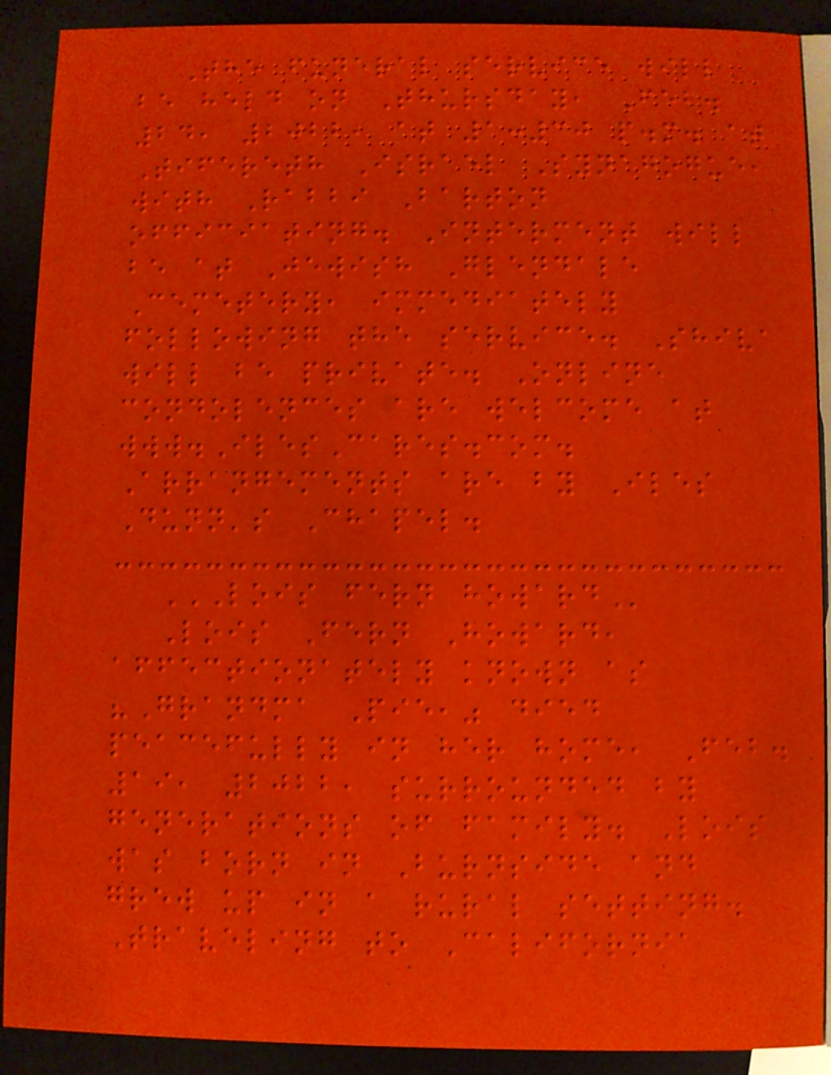The funeral service will
be held on Thursday, Feb.
24, 2022, at 1:30 p.m. at
Tifereth Israel Synagogue,
with Rabbi Barton
officiating. Interment will
be at Jewish Glendale
Cemetery, immediately
following the service. Shiva
will be private. Online
condolences are welcome at
www.IlesCares.com.
Arrangements are by Iles
Dunn's Chapel.
LOIS FERN HOWARD
Lois Fern Howard,
affectionately known as
"Grandma Pie," died
peacefully in her home, Feb.
19, 2022, surrounded by
generations of family. Lois
was born in Burnside and
grew up in a rural setting.
Traveling to California
